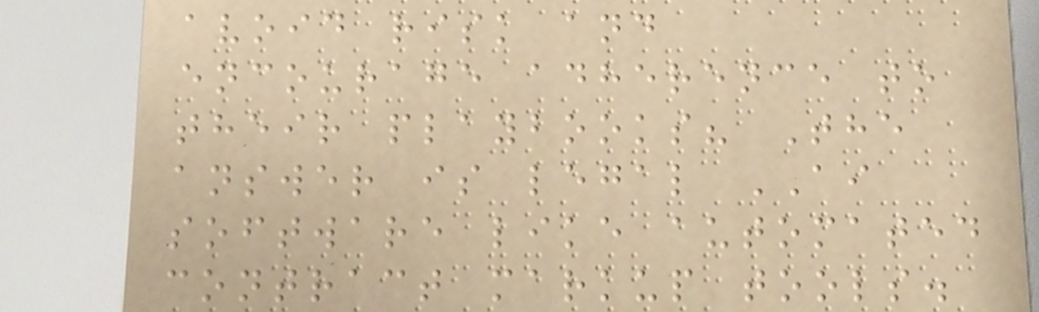avoid risk and
encourage adherence to
their playbooks? The
answer is legal AI
software like automated
contract markup tools.
